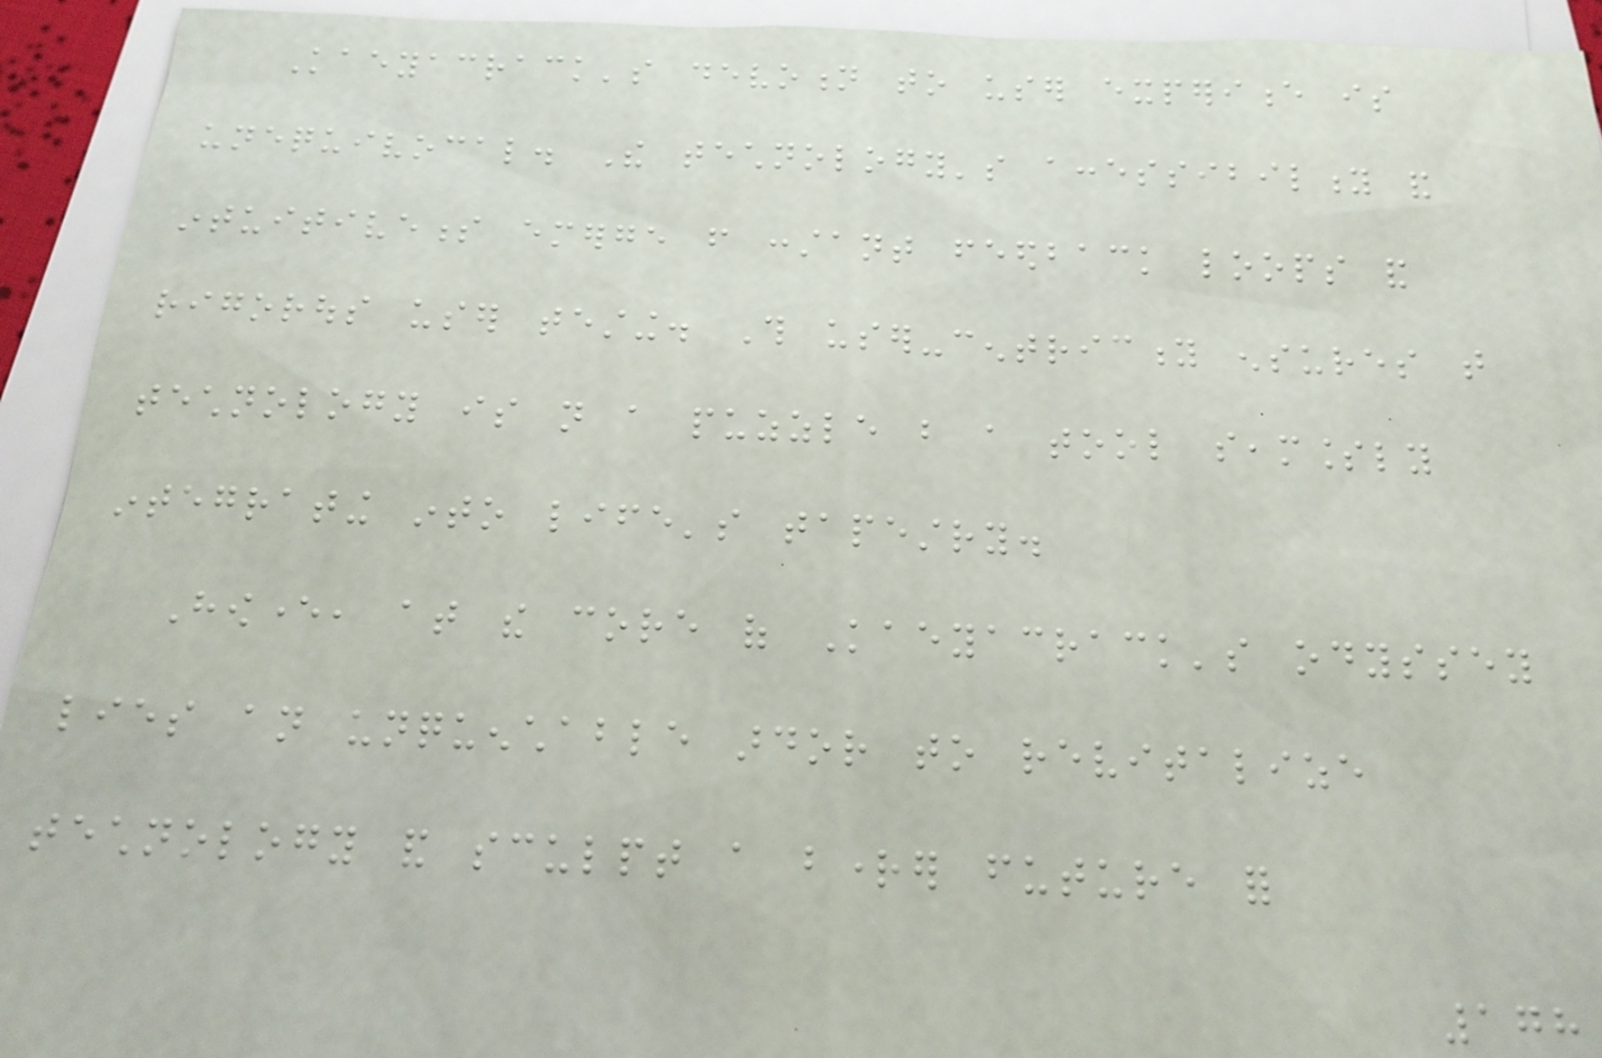Kaeyacrack's devotion to user experience is
unequivocal. The technology's accessibility and
intuitiveness emerge from constant feedback loops and
rigorous user testing. This user-centricity ensures that
technology is not a puzzle but a tool seamlessly
integrating into life's tapestry.
However, at the core of Kaeyacrack's odyssey
lies an unquenchable ardor to revitalize
technology and sculpt a brighter future for
178
